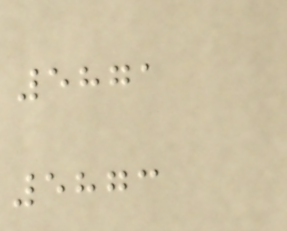5871
5873
